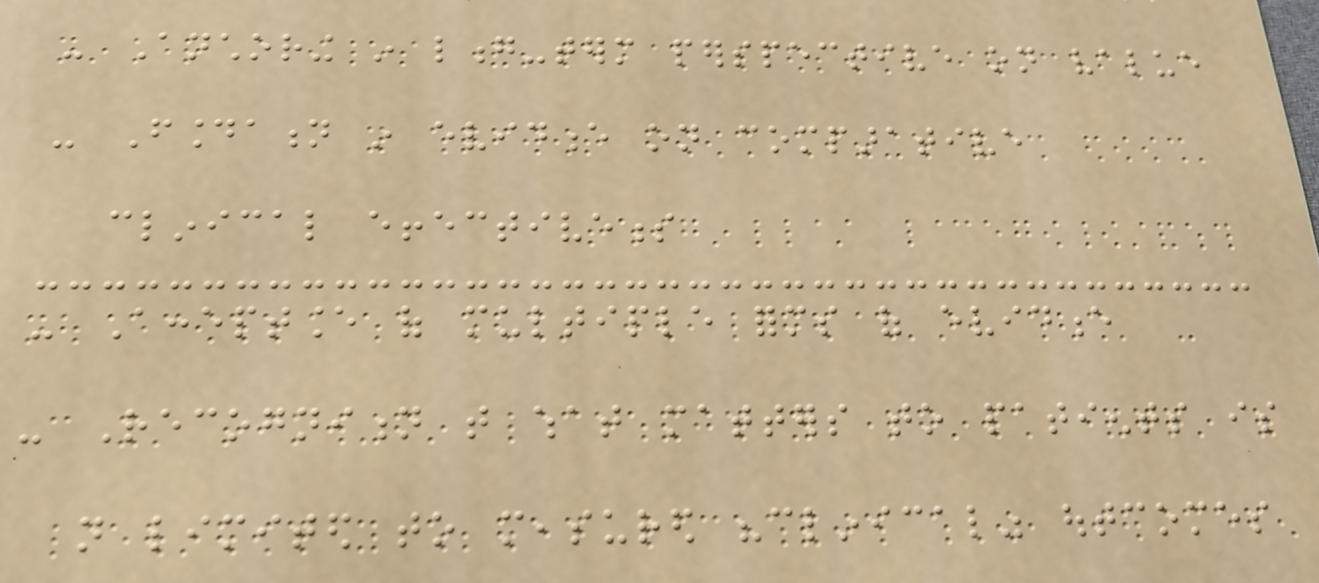- Anchoring in long-term perspective on value
- Foundation in evidence on comparative
clinical effectiveness
- Acceptance of multiple forms of evidence
- Recognition that what matters to patients is
not limited to measured "clinical" outcomes
